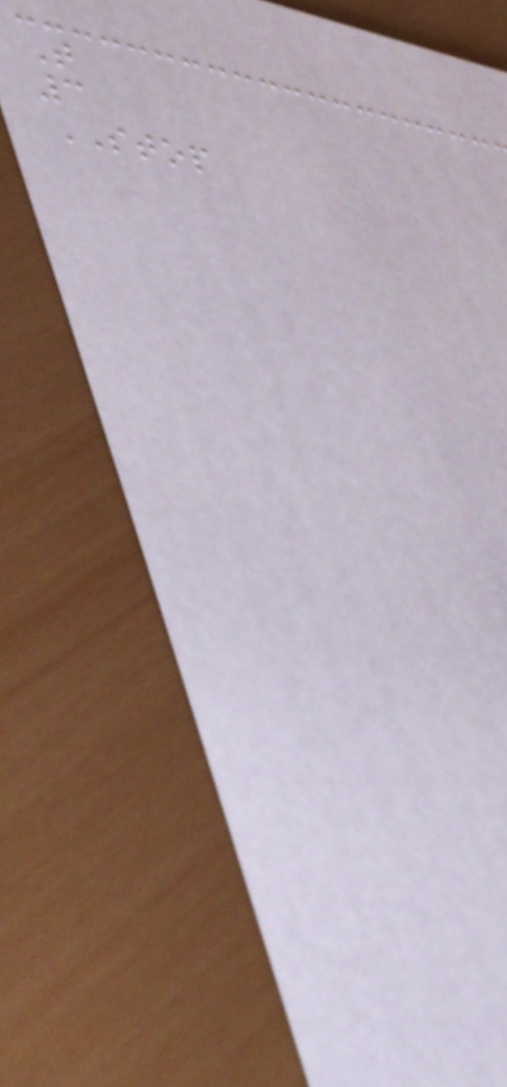T
3
STOP
